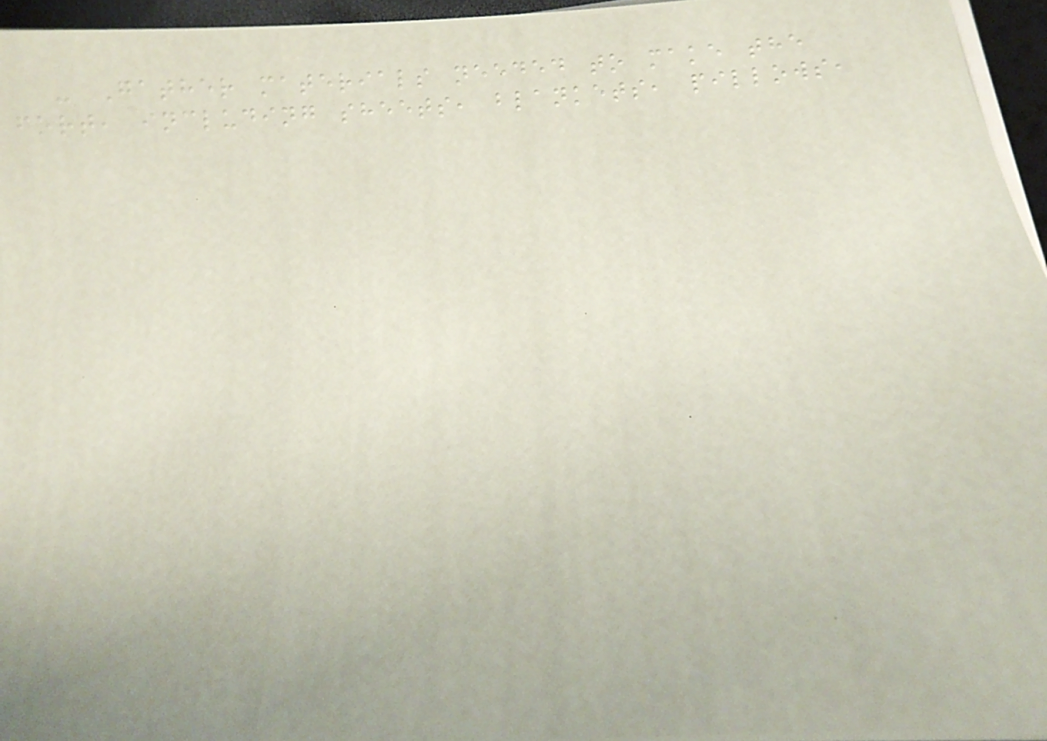- Gather materials needed to make the
fort, including sheets, blankets, pillows,
